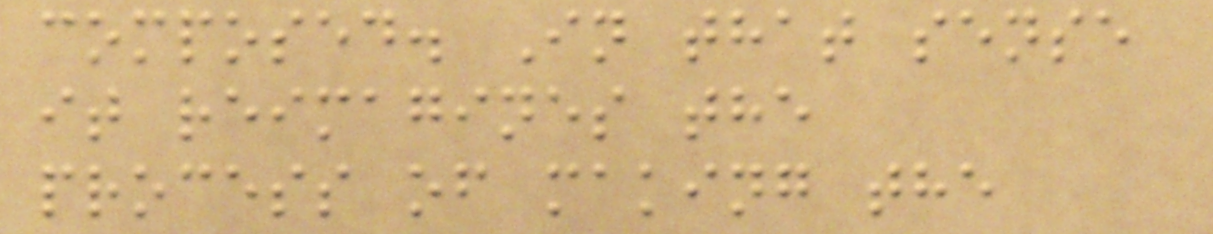composed. In that sense
it reimagines the
process of making the
